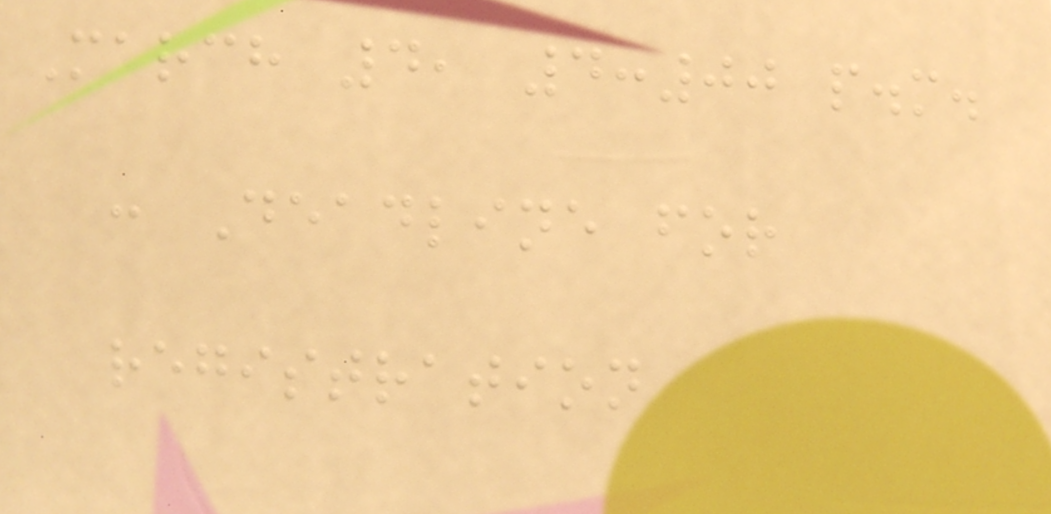March 4, 4:00 p.m.
: Deadline for
registration
